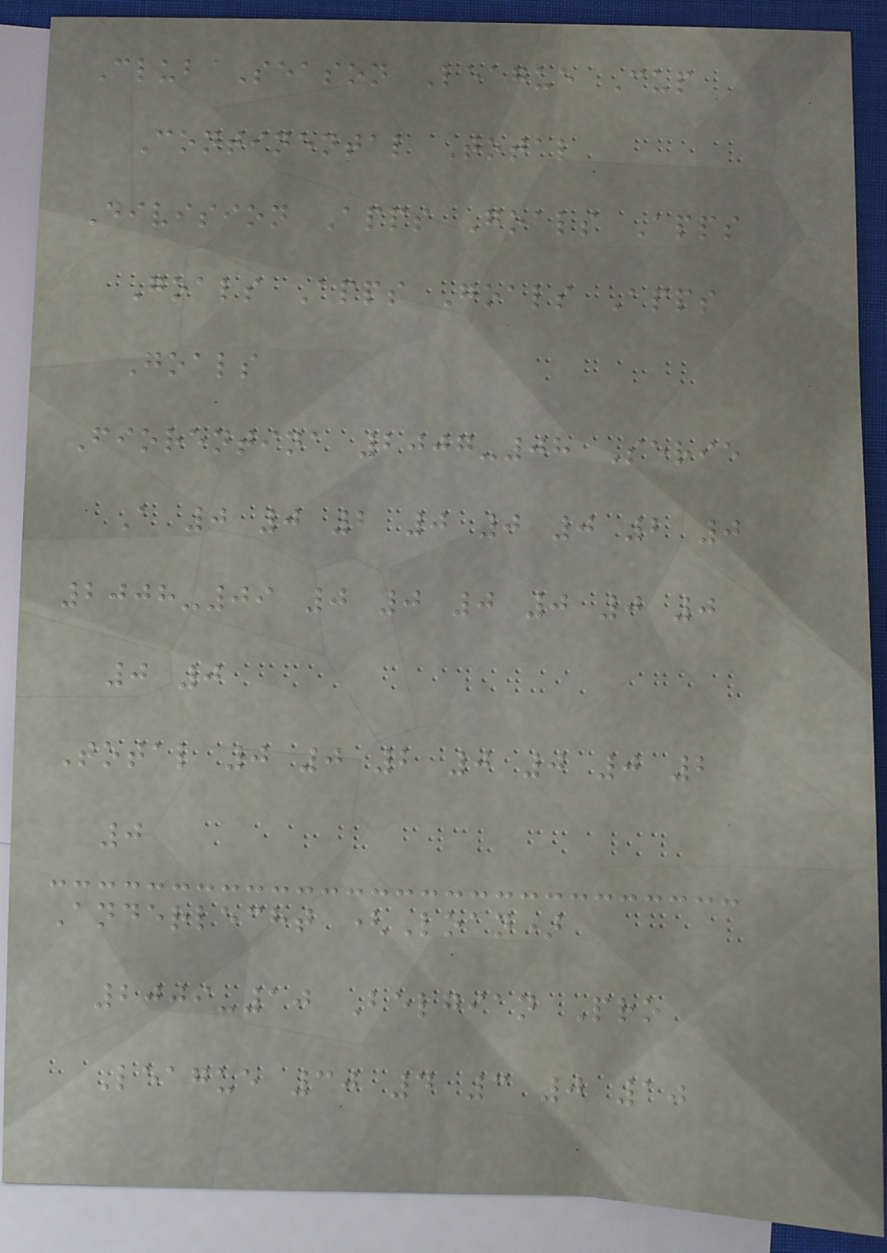Club Season League Cup
Continental Total
Division Apps Goals Apps
Goals Apps Goals Apps
Goals
Fiorentina 2007-08 Serie
A 0 0 2 0 0 0 2 0
2008-09 0 0 0 0 0 0
0 0
Total 0 0 2 0 0 0 2
0
Anderlecht (Loan)
2009-10 Belgian Pro
League 30 4 3 0 10
